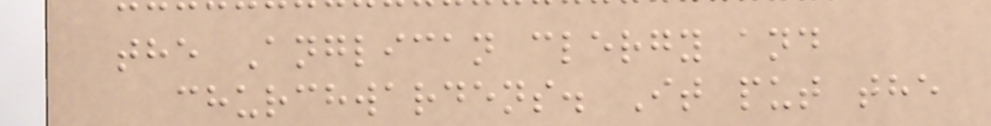the Anglican clergy and
churchwardens. It put the
